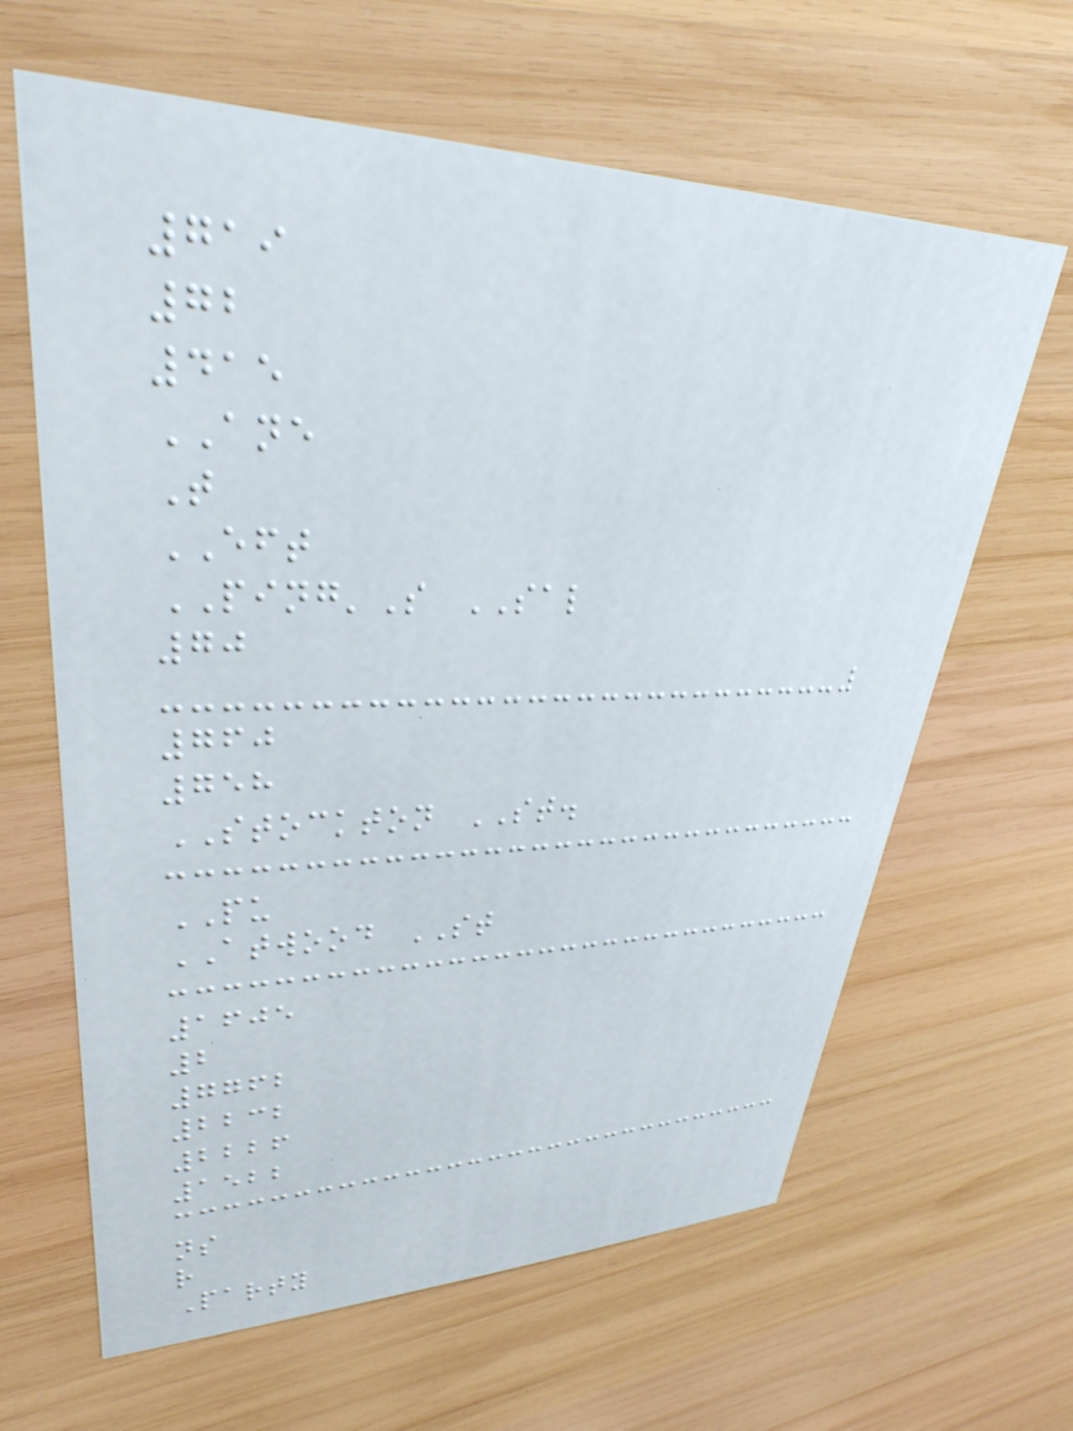719
72
415
ANE
T
EFT
PING'S SAL
70
760
758
STOCKTON ST.
PU
ATWOOD ST
1605
2
7762
2232
2226
1522
ns
r
Party
